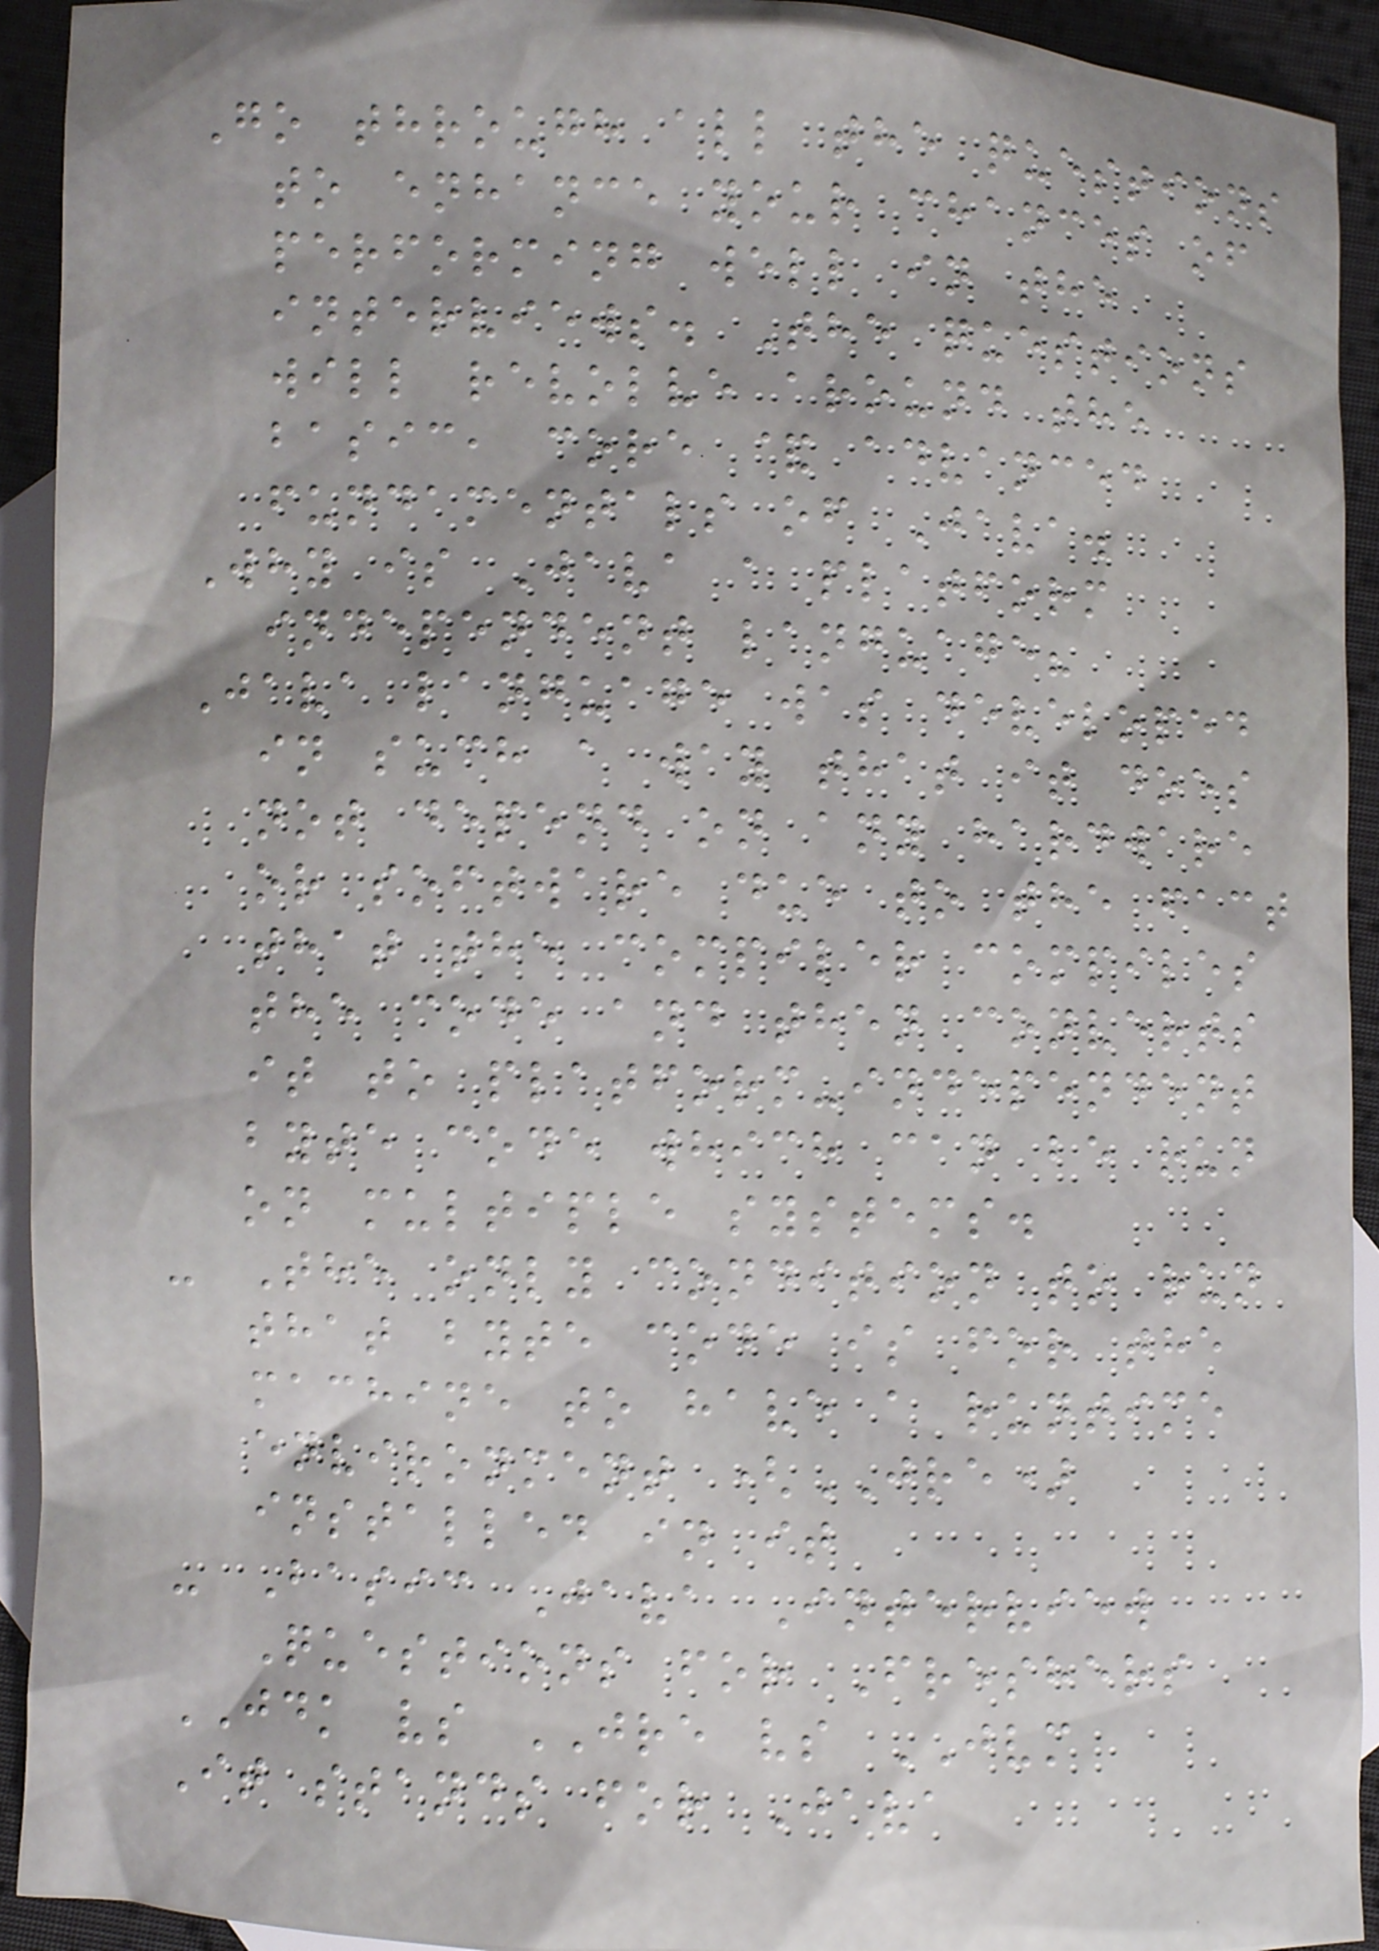Go through all the questions
to enhance your chances of
performing well in the
interviews. The questions
will revolve around the
basic, core & advanced
fundamentals of Java.
Why is Java a platform
independent language?
Java language was developed
in such a way that it does
not depend on any hardware
or software due to the fact
that the compiler compiles
the code and then converts
it to platform-independent
byte code which can be run
on multiple systems.
- The only condition to run
that byte code is for the
machine to have a runtime
environment (JRE)
installed in it
- Basic Java Interview
Questions for Freshers
JDK vs JRE vs JVM
It stands for Java
